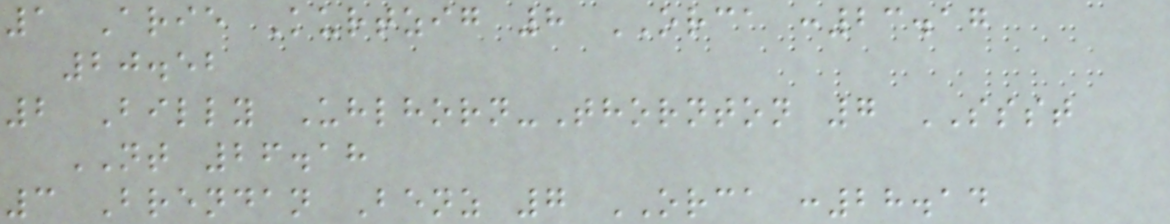1 Arie Kurtzig 8 ORCA :23.17
20.52
2 Billy Uhlhorn-Thornton 7 SSST
NT 26.18
3 Brendan Benz 7 ORCA :28.14
